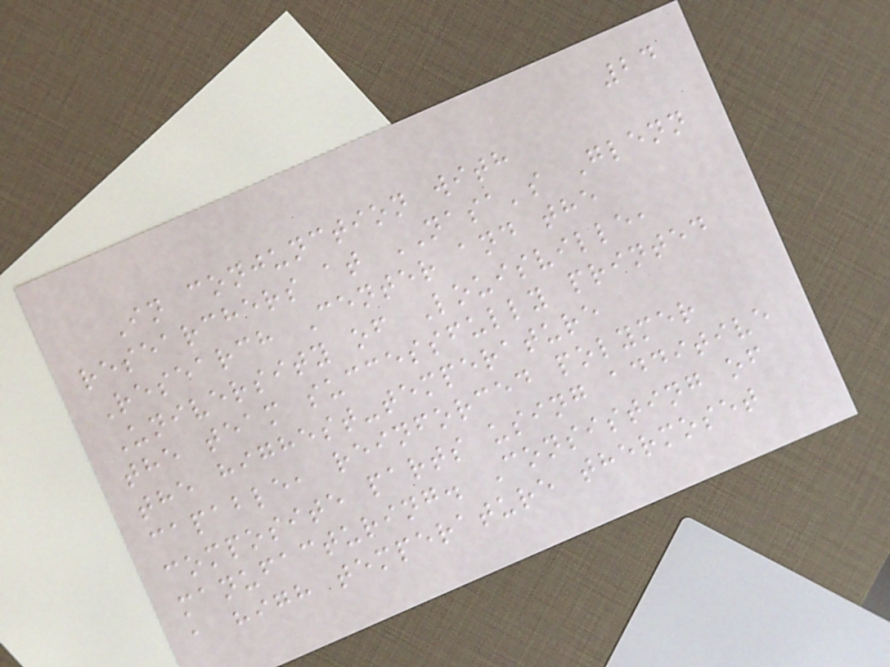24
In conjunction with
researchers at NASA's Glenn
Research Center and the
University of Louisville,
the team successfully printed
the highest-temperature
capable, reinforced polymer
composite parts using additive
manufacturing. Consisting of
a high temperature thermoset
